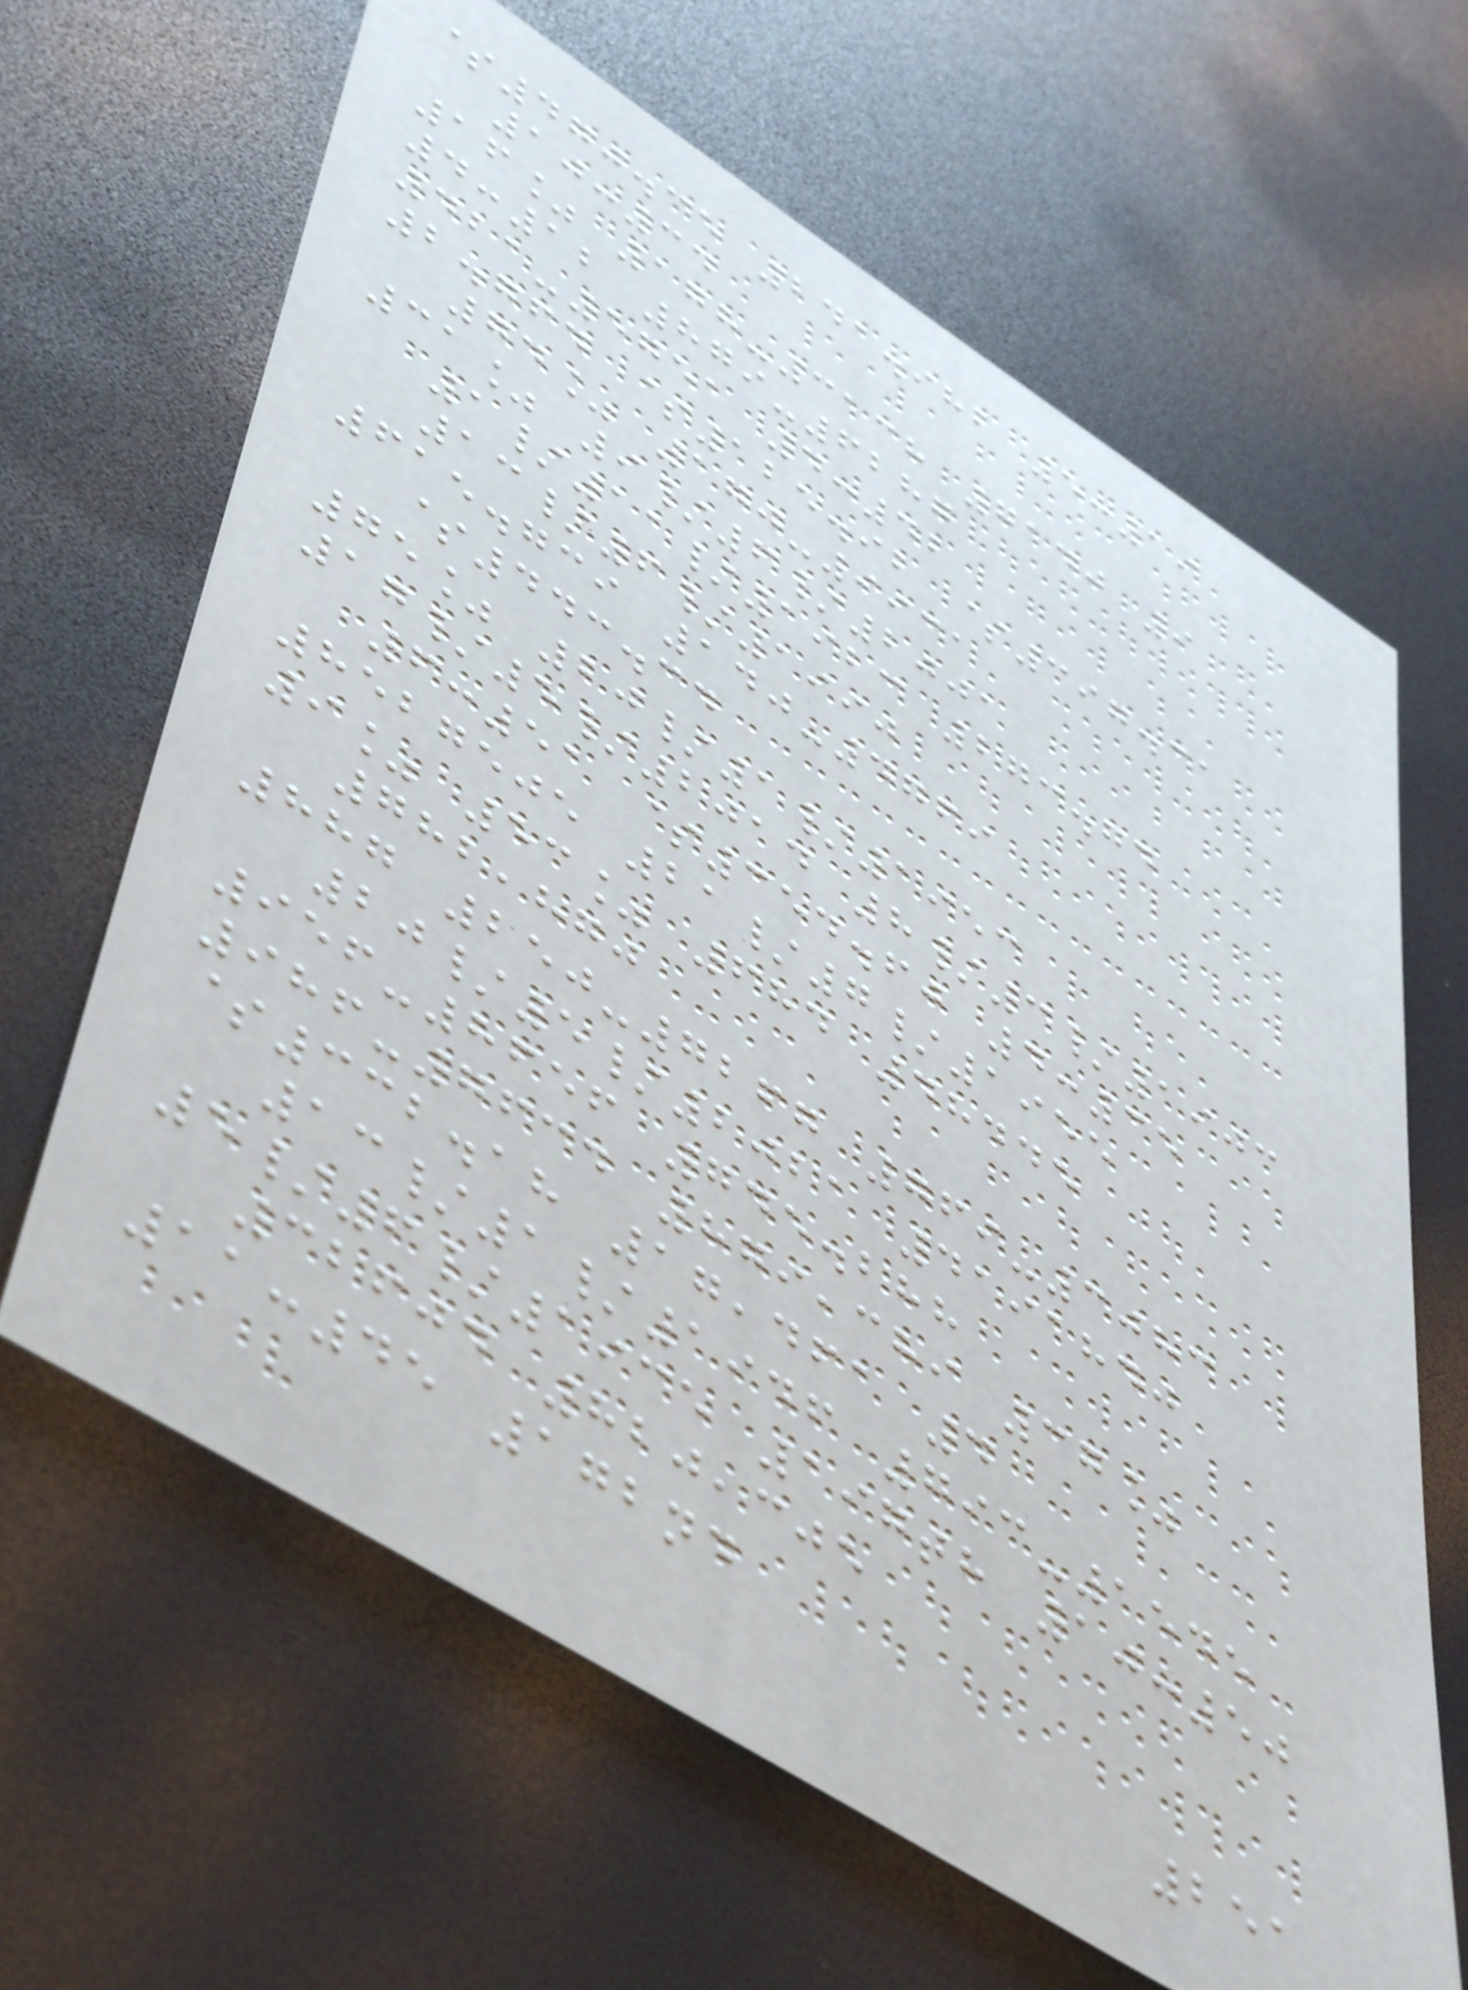$470.35 241.982 5:19
10:34
16% 178-3138 7140 9
4:12 879-6287
421-5751 4:42
2.764 $125.92 $397.31
74% 170-9931
31% 9/6/2001
1/11/1923 273.74
13/6/1990
615.739 140-4769
$443.34
75% 20/1/1953
17/5/2014 8/3/1903
6:51 $354.60 4:35
8527505 21/7/1955
9% 53% 684 48445
782,870
887 250-7267 769-3083
20/5/2021 4191840
956-8656 745.288
986-7634 879,389 37%
$332.18 17,461 4
13/1/1946 793-1545
5/6/1935 197th 10:50
32604 820,305
11:45 172nd
251
